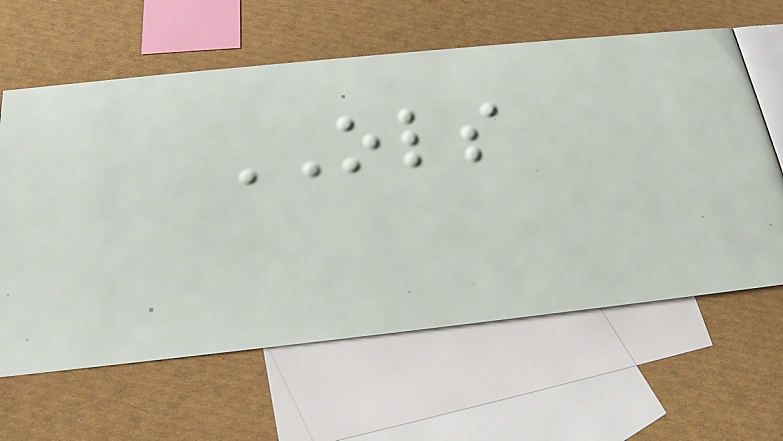OLS
